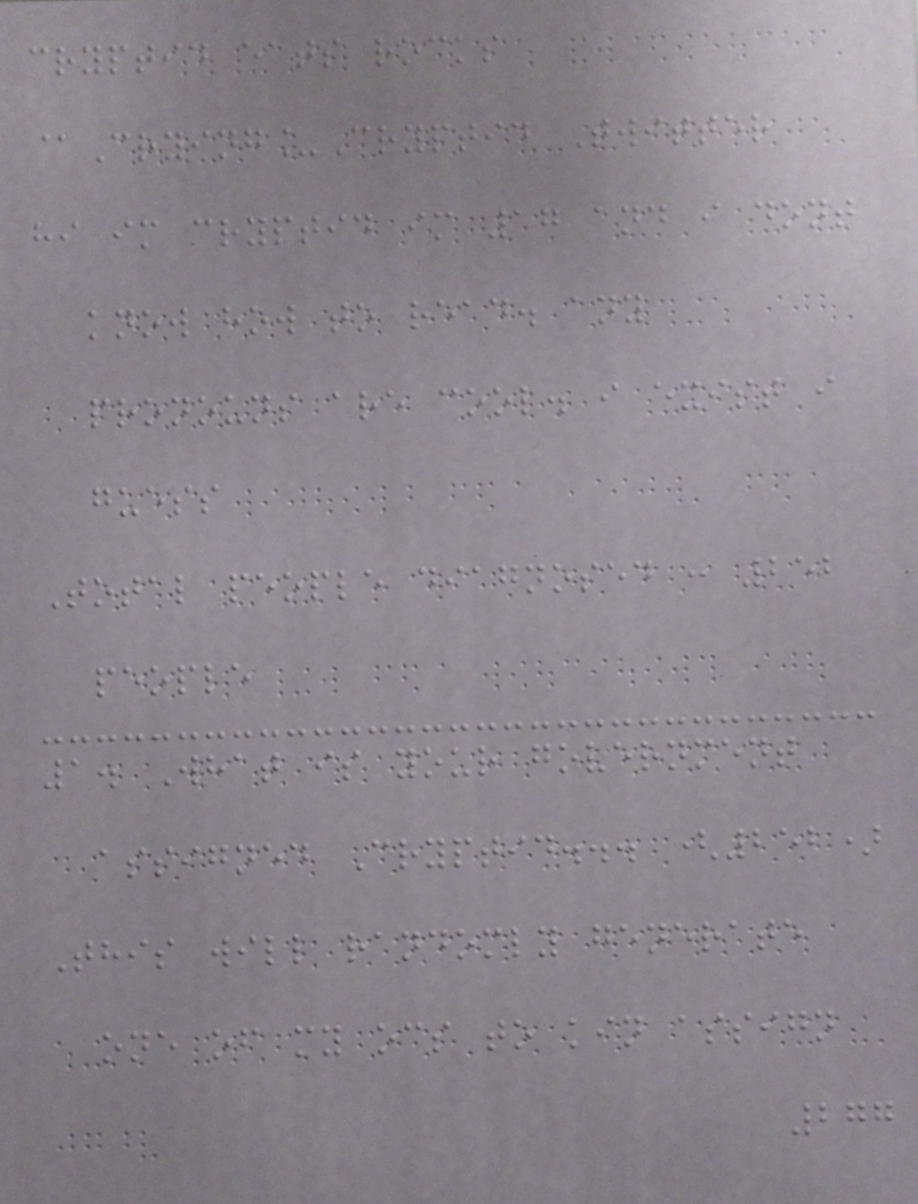cryptid eats rocks
@Crying_Cryptid Twitter
hi im cryptid im 17 and i dont
know how to read. any
pronouns are cool. i exist i
guess
Total people diagnosed : 252
people
1. What is your government
assigned Cryptid... (252)
This will randomly generate
one of my ocs to kin assign
277
